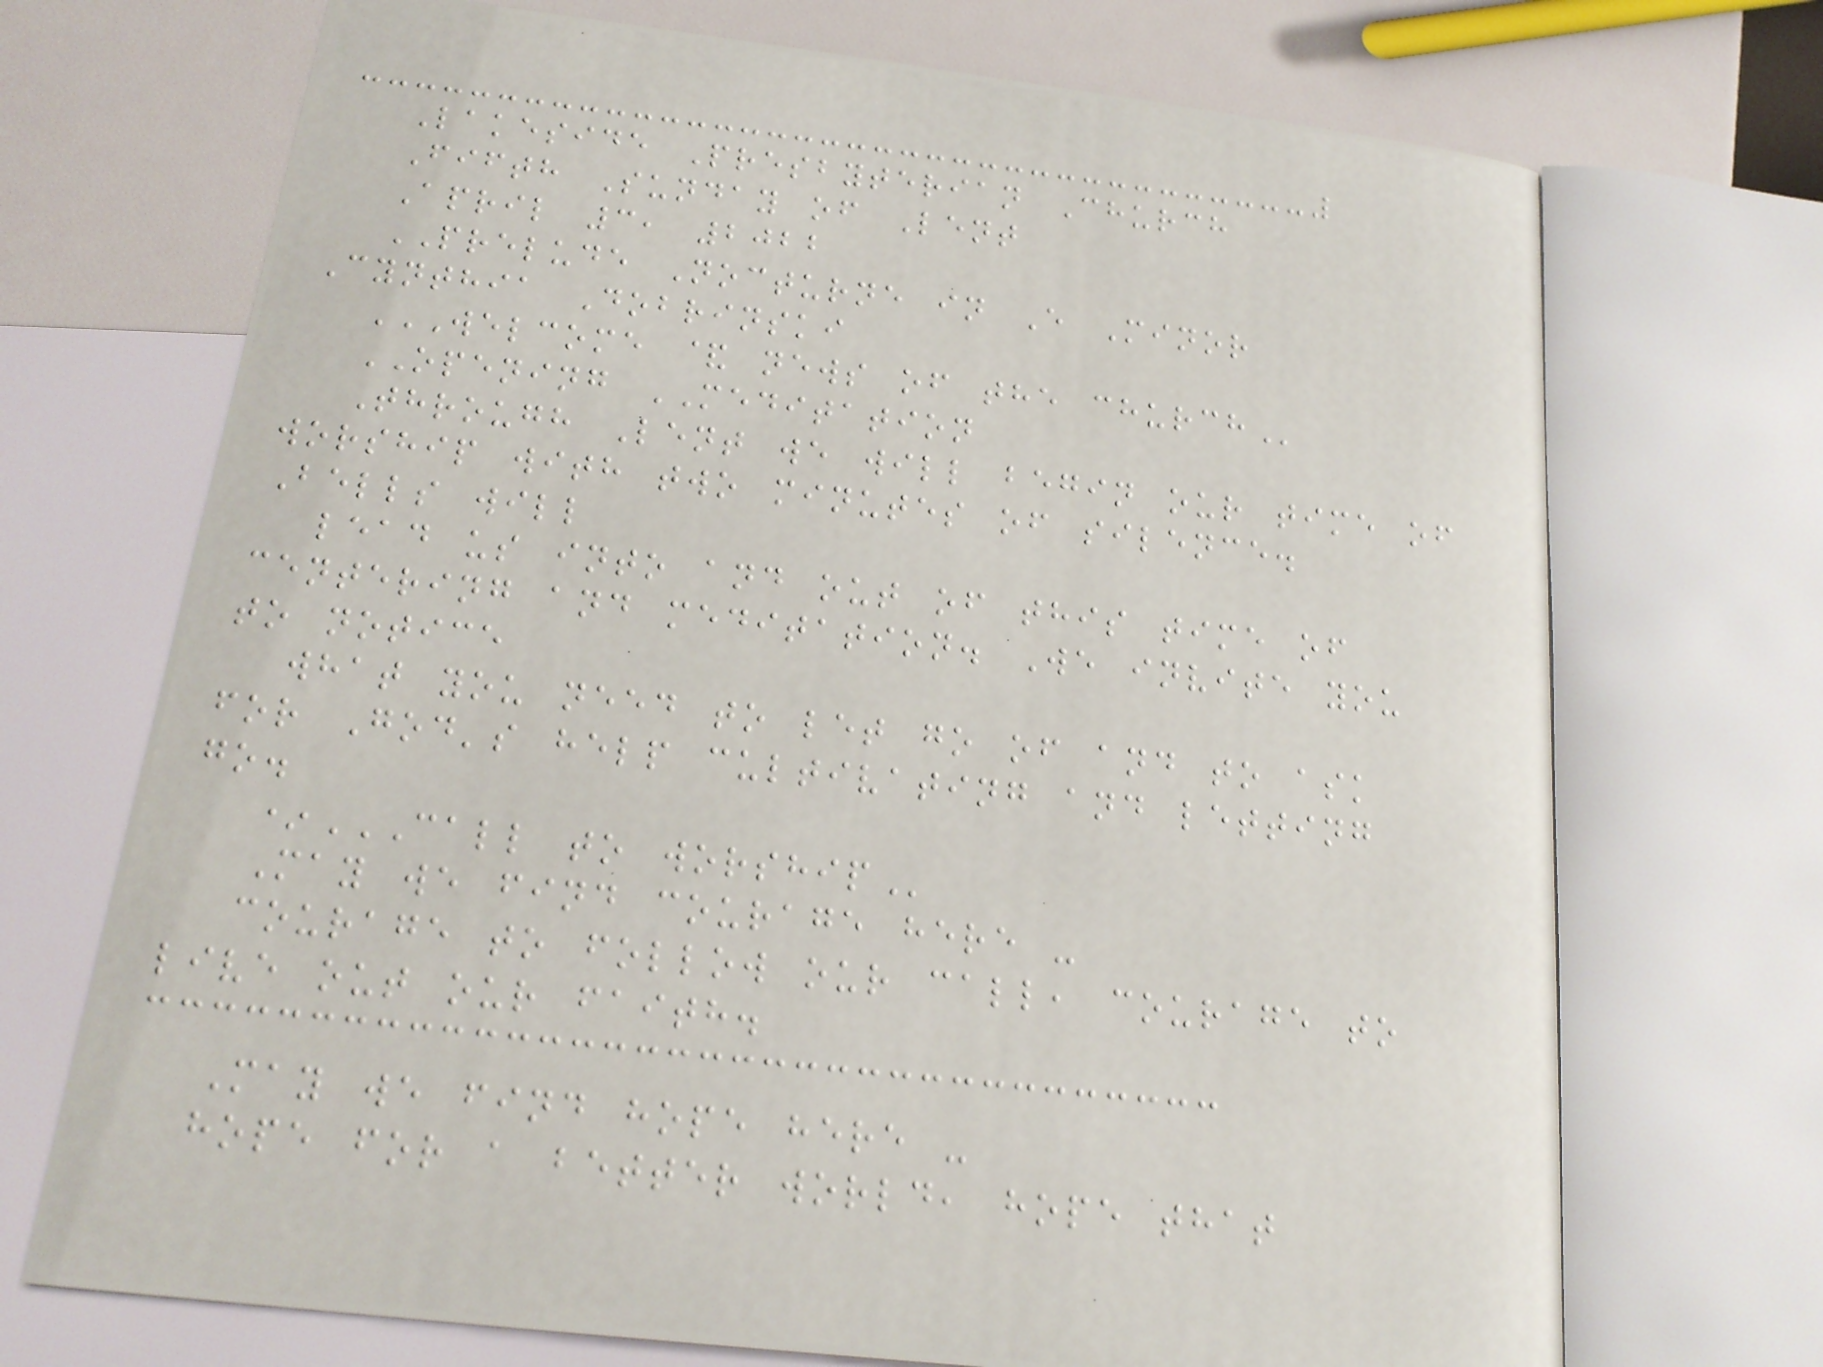Lakeside Presbyterian Church
Fifth Sunday of Lent
April 3, 2022
PRELUDE Nocturne in E Minor
Cynthia Dobrinski
WELCOME & NEWS OF THE CHURCH
OPENING MEDITATION
Through Lent we will begin our time of
worship with two minutes of silence.
Bells will
lead us into and out of this time of
centering and meditation. We invite you
to notice
what you need to let go of and to ask
for God's help cultivating and letting
go.
*CALL TO WORSHIP
May we find courage here -
courage to follow our call, courage to
live out our faith.
May we find hope here -
hope for a better world, hope that
